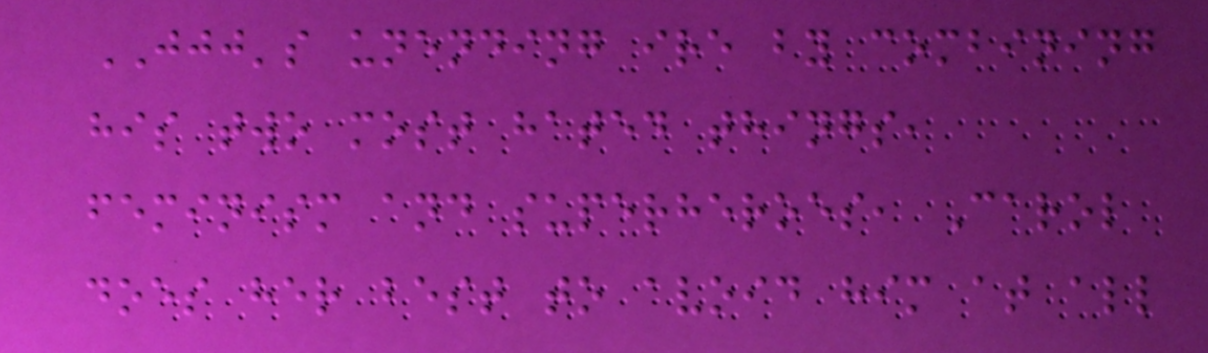JJJ's unending ire by combining
his two most hated things,
feminism and superheroes, Carol
does her best to avoid him at all
